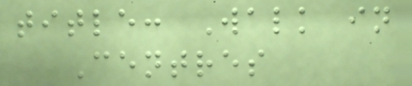title: Walk in
Centres
